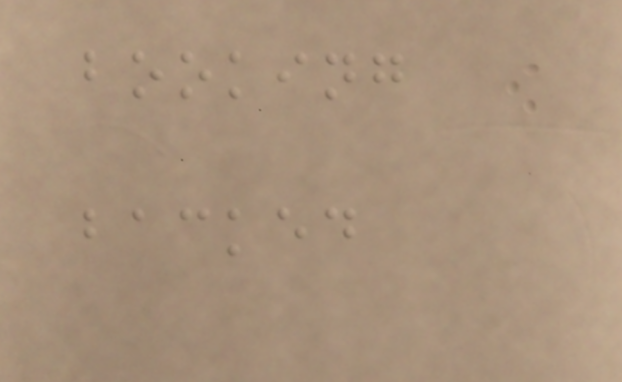booking
backed
